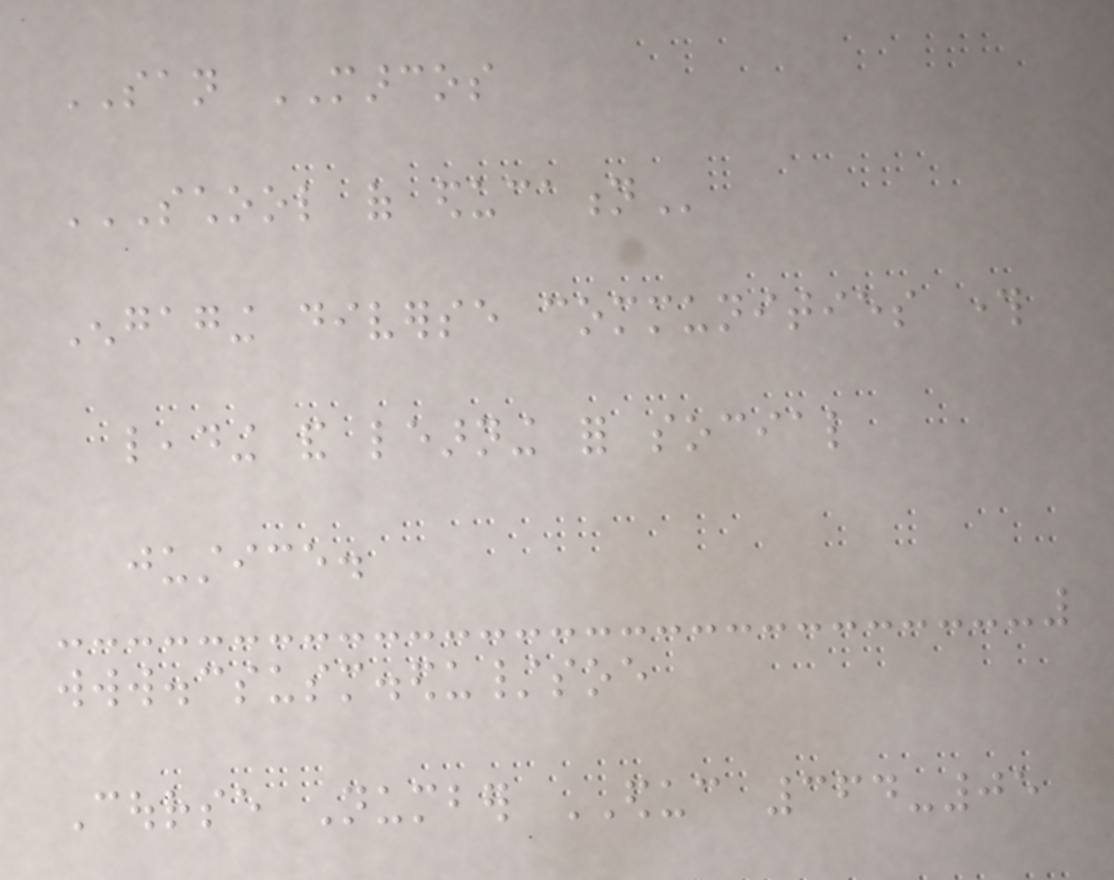SAN MARCOS
SCHOOL OF EDUCATION
Engaging diverse communities through
leading and learning for social
justice.
www.csusm.edu/soe
Course Number EDUC 364-05
